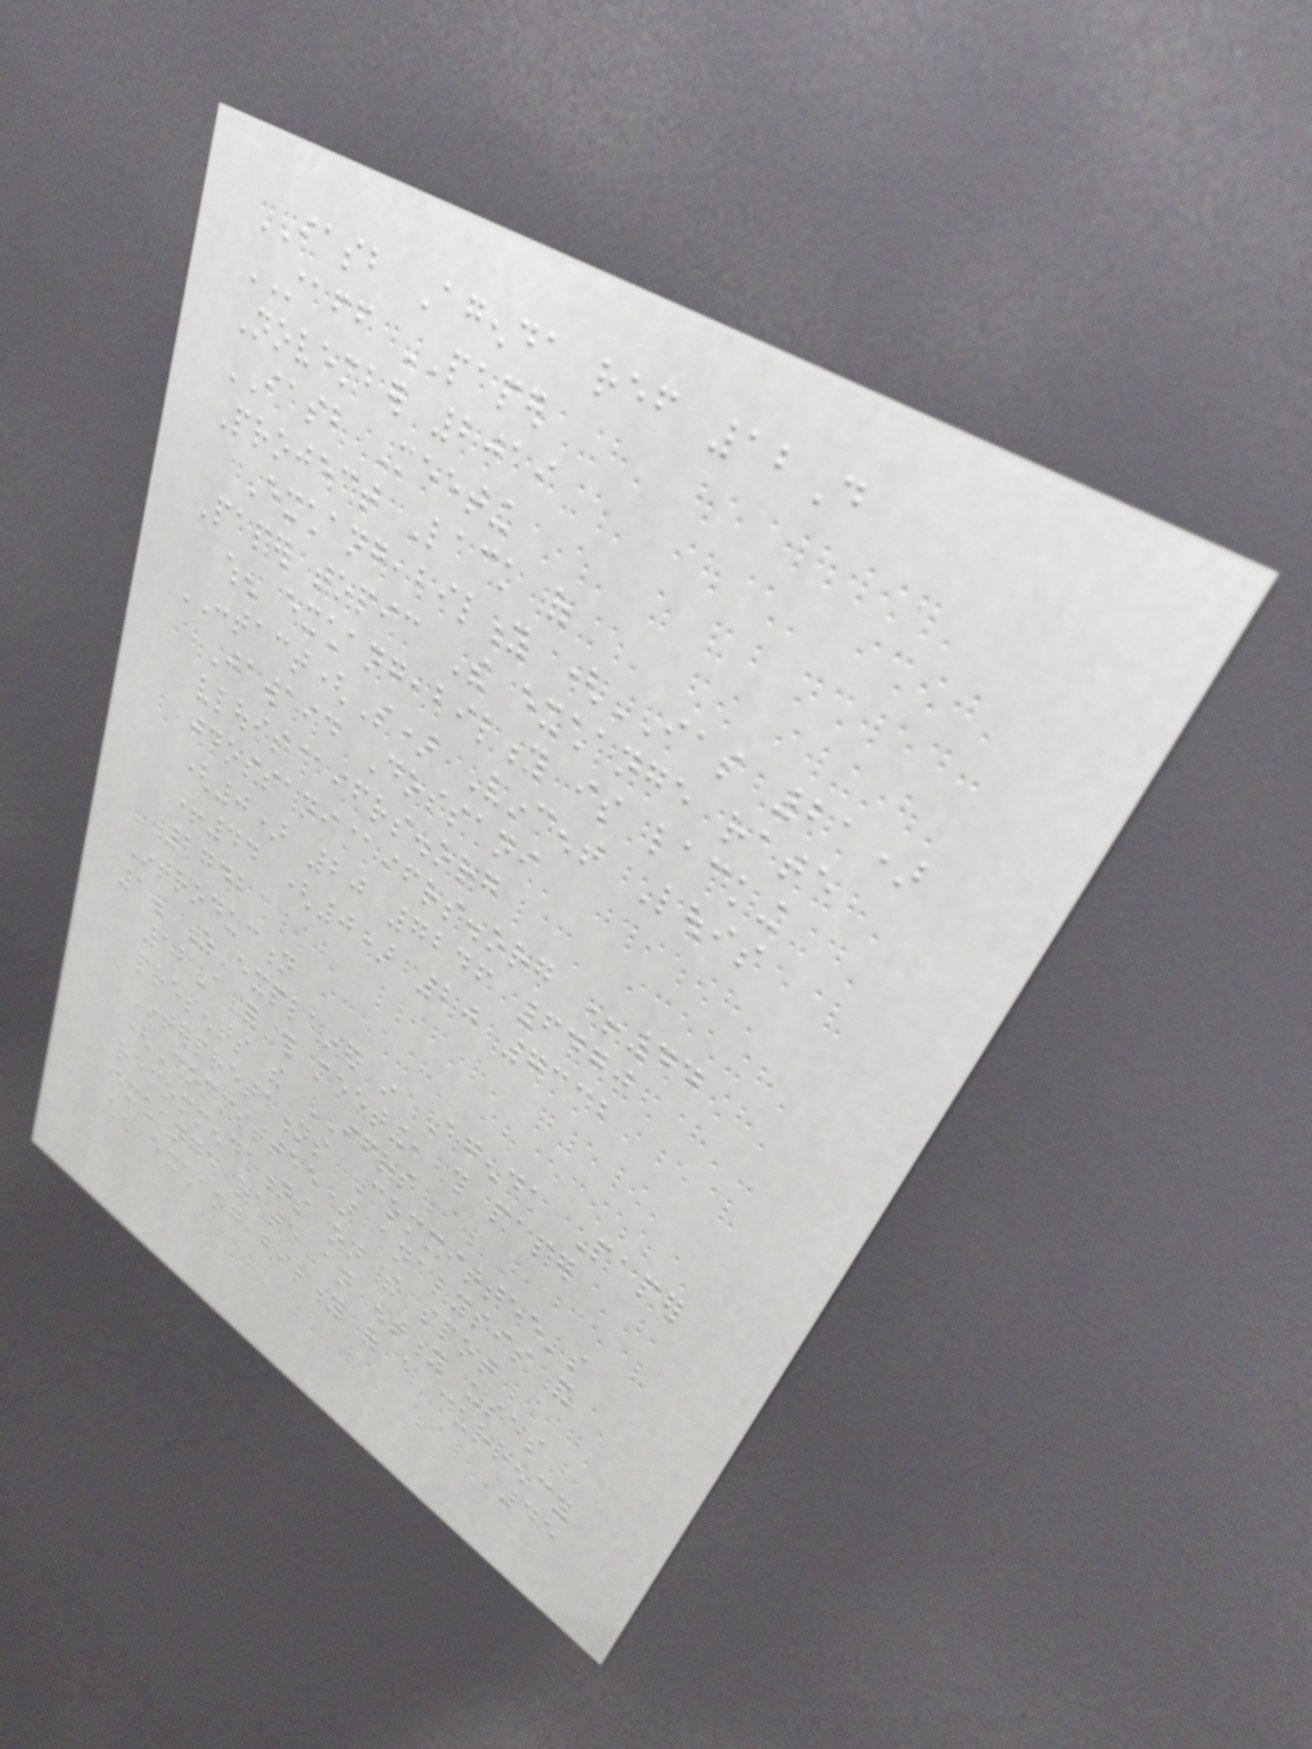IASB Agenda ref 12D
STAFF PAPER
November 2019
IASB Meeting
Project Lack of
Exchangeability (IAS 21)
Paper topic The exchange rate
when exchangeability is lacking
CONTACT(S) Vincent Louis
Jawaid Dossani
vlouis@ifrs.org
jdossani@ifrs.org +44
(0) 20 7246 6470
+44 (0) 20 7332
2742
Introduction
1. As explained in Agenda Paper
12A for this meeting, this paper
presents the IFRS
Interpretations Committee's
(Committee) analysis and
recommendations on the spot
exchange rate an entity uses
when exchangeability of a currency
45
